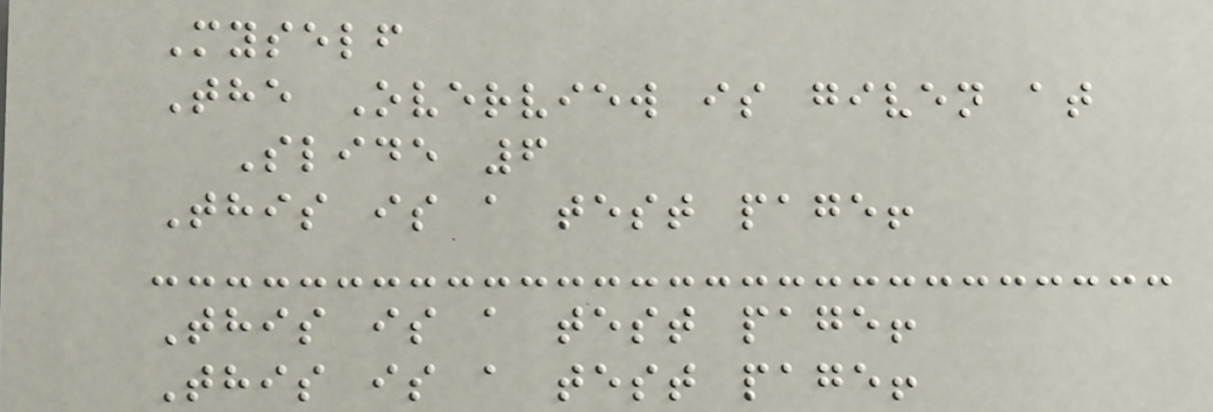Myself
The Overview is given at
Slide 6
This is a test page!
This is a test page!
This is a test page!
